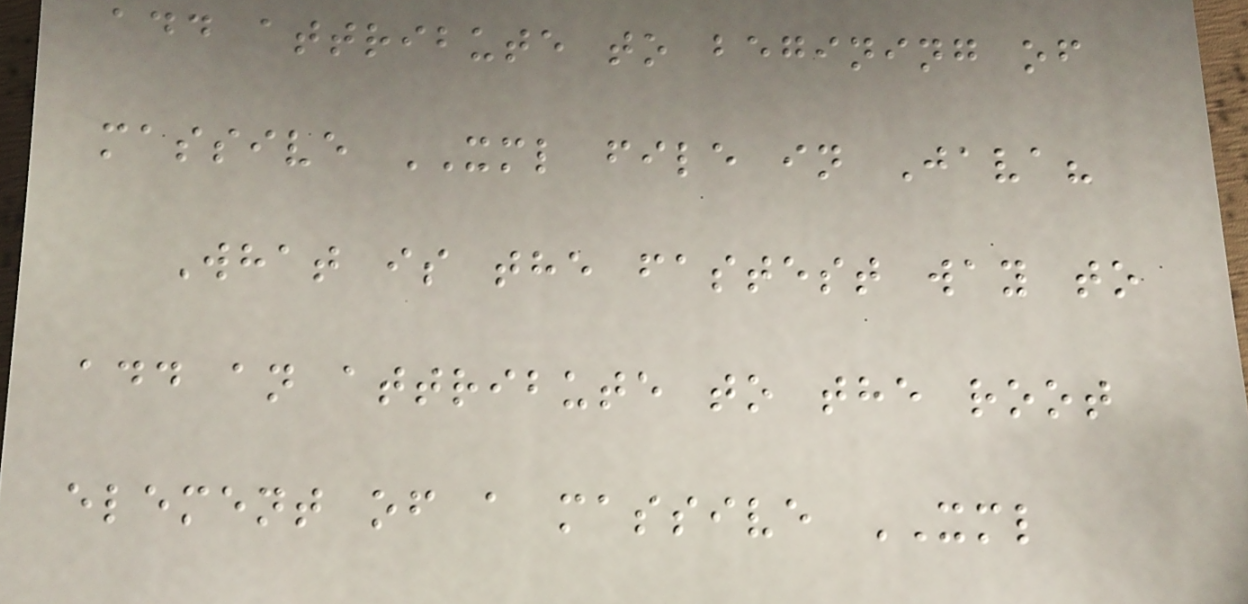add attribute to begining of
massive XML file in Java?
What is the fastest way to
add an attribute to the root
element of a massive XML
